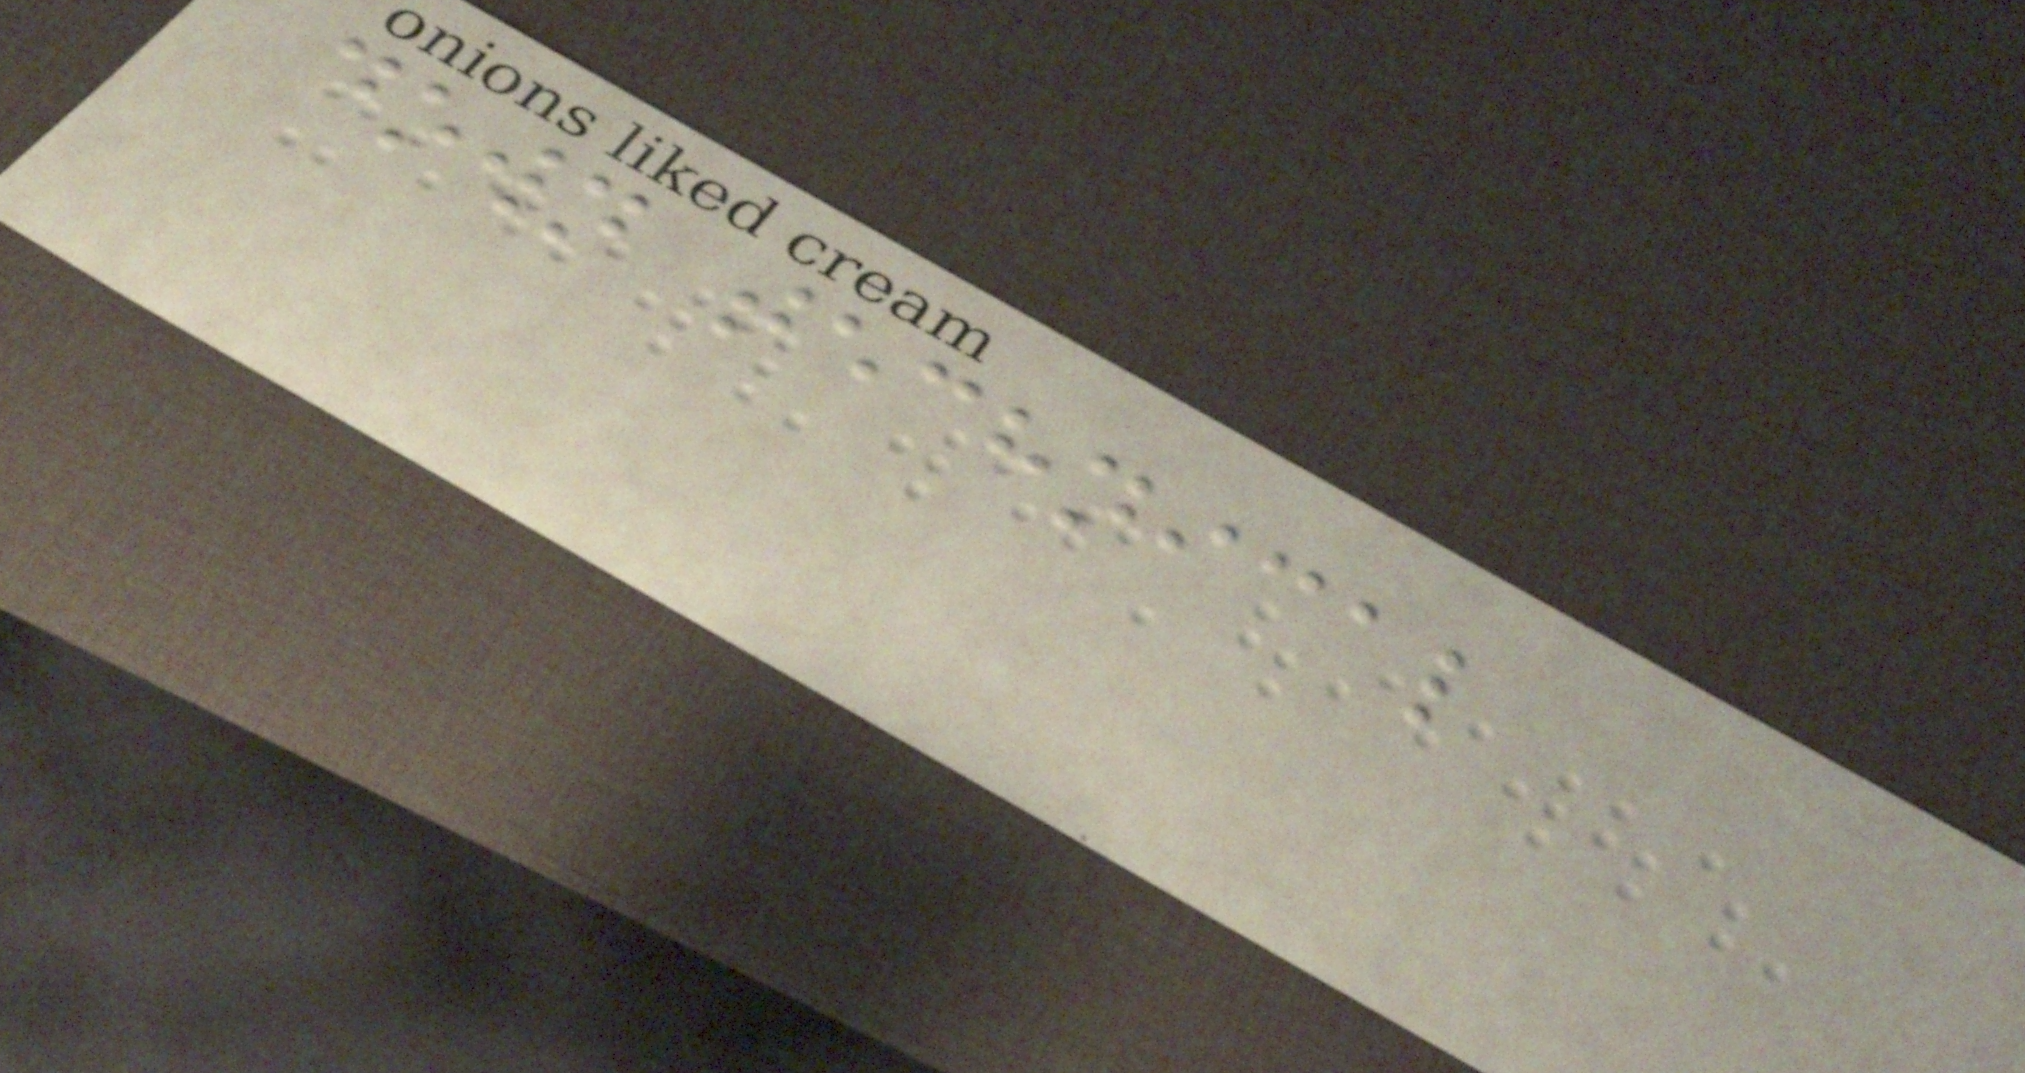down technical
